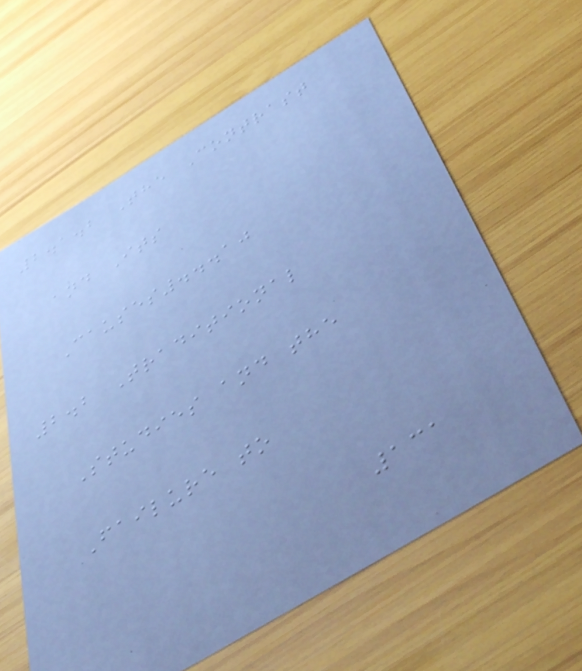2.1.2 The Contrast
and Its
Causes...10
2.2 Traditional
Studies and the
Failure to
131
